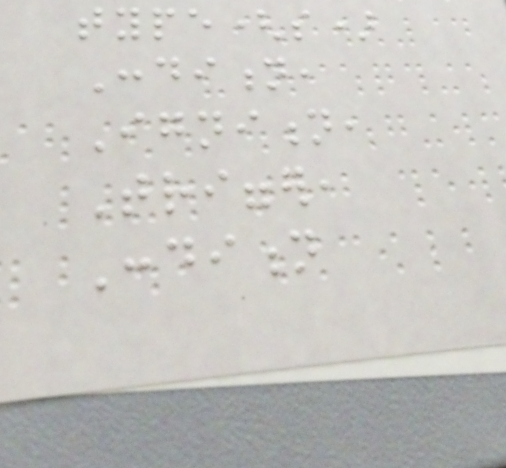type(s)
Condition,
Ignition,
Trigger,
Condition
